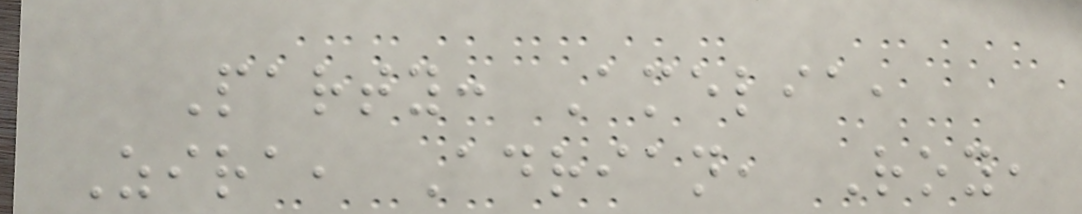Party: Amelia,
Zira, Adrian, Roy,
